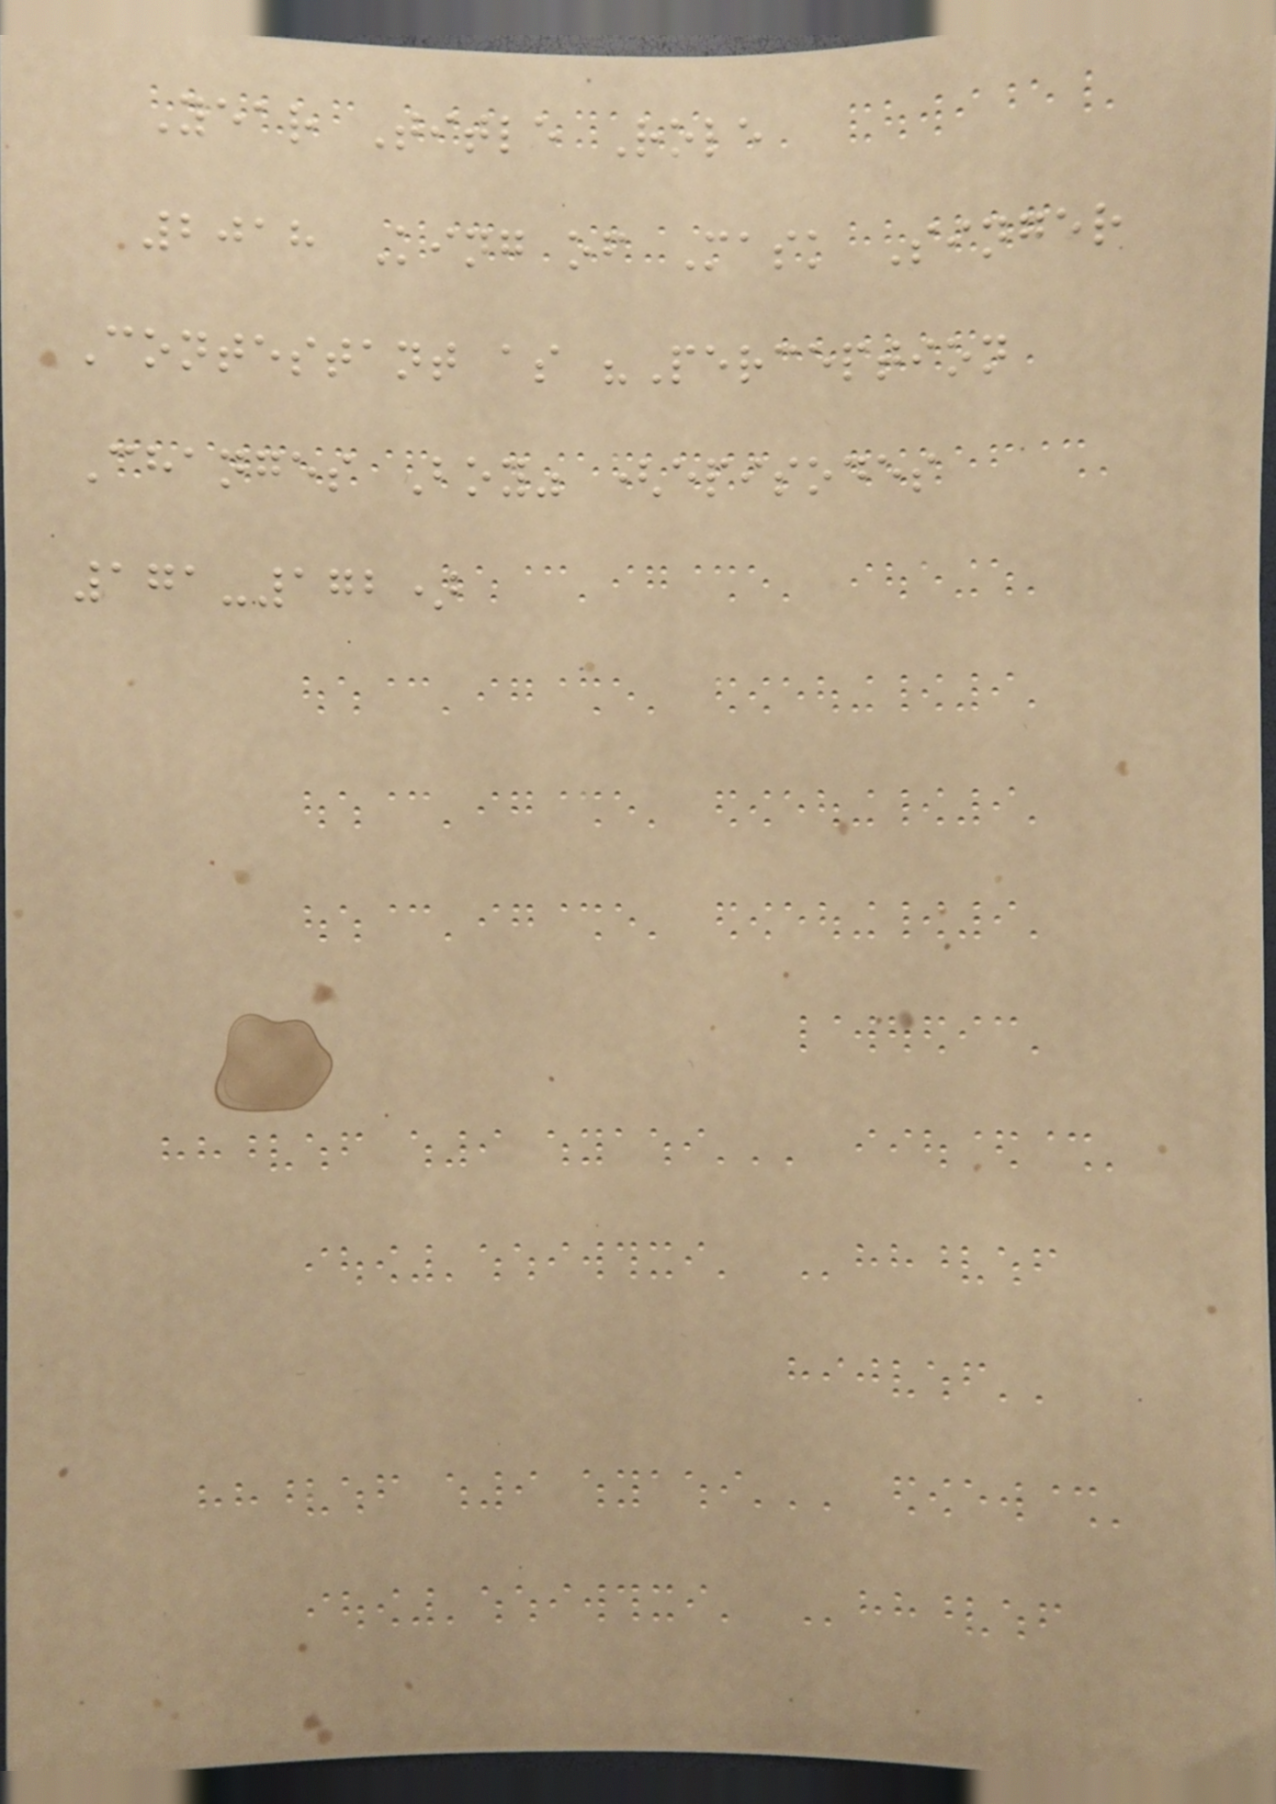Year Title Role
2018 King of Mask Singer
Contestant as "Perception
Changes Boy" (episodes
171-172)
